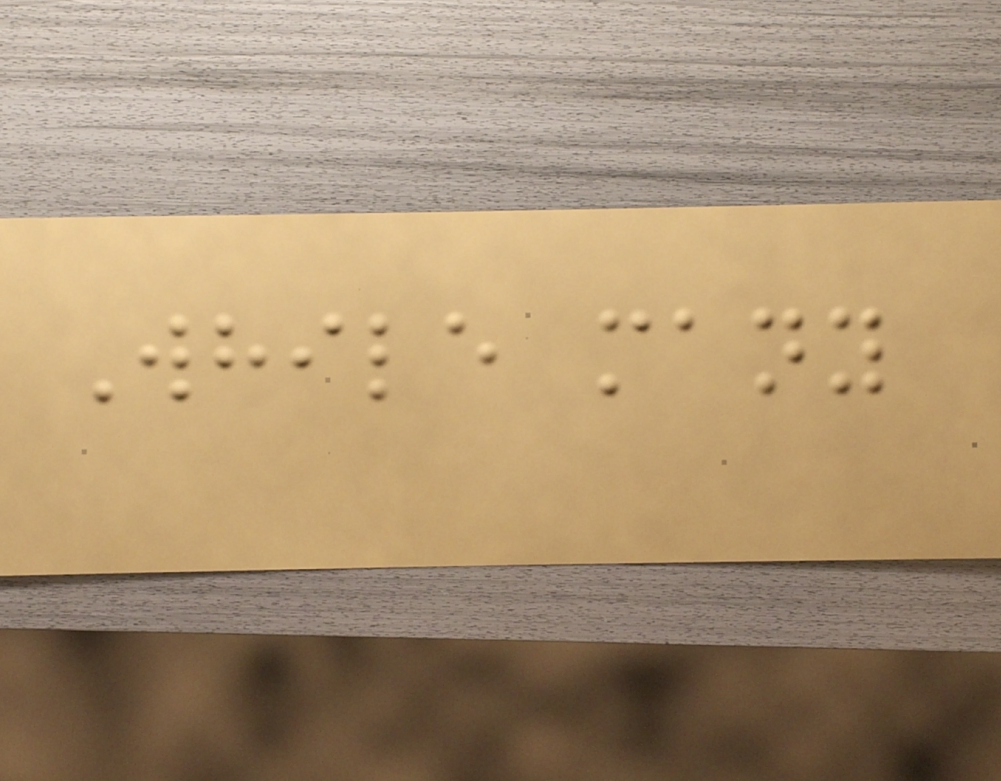While many
